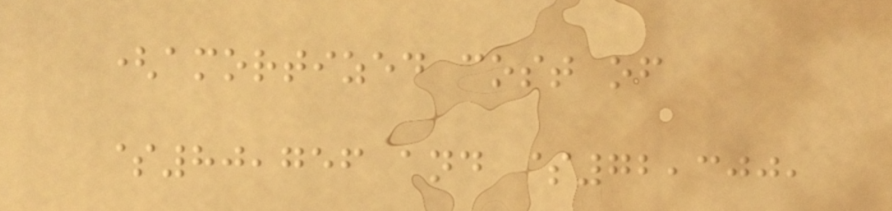(amortized cost of
$80,756 and $72,300,
